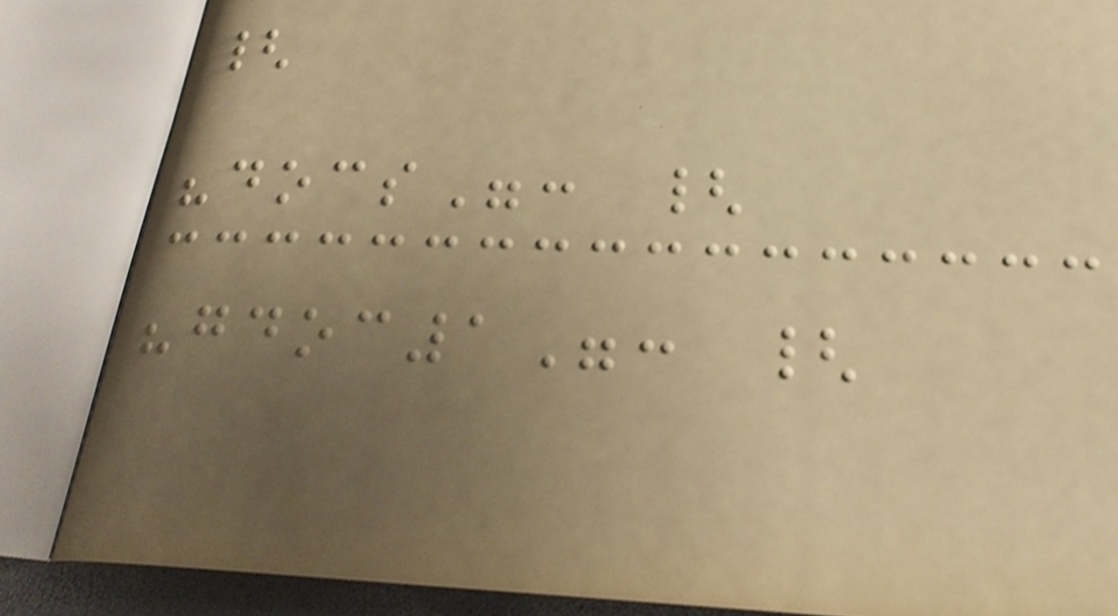{
"docs": {
"gdoc1": {
